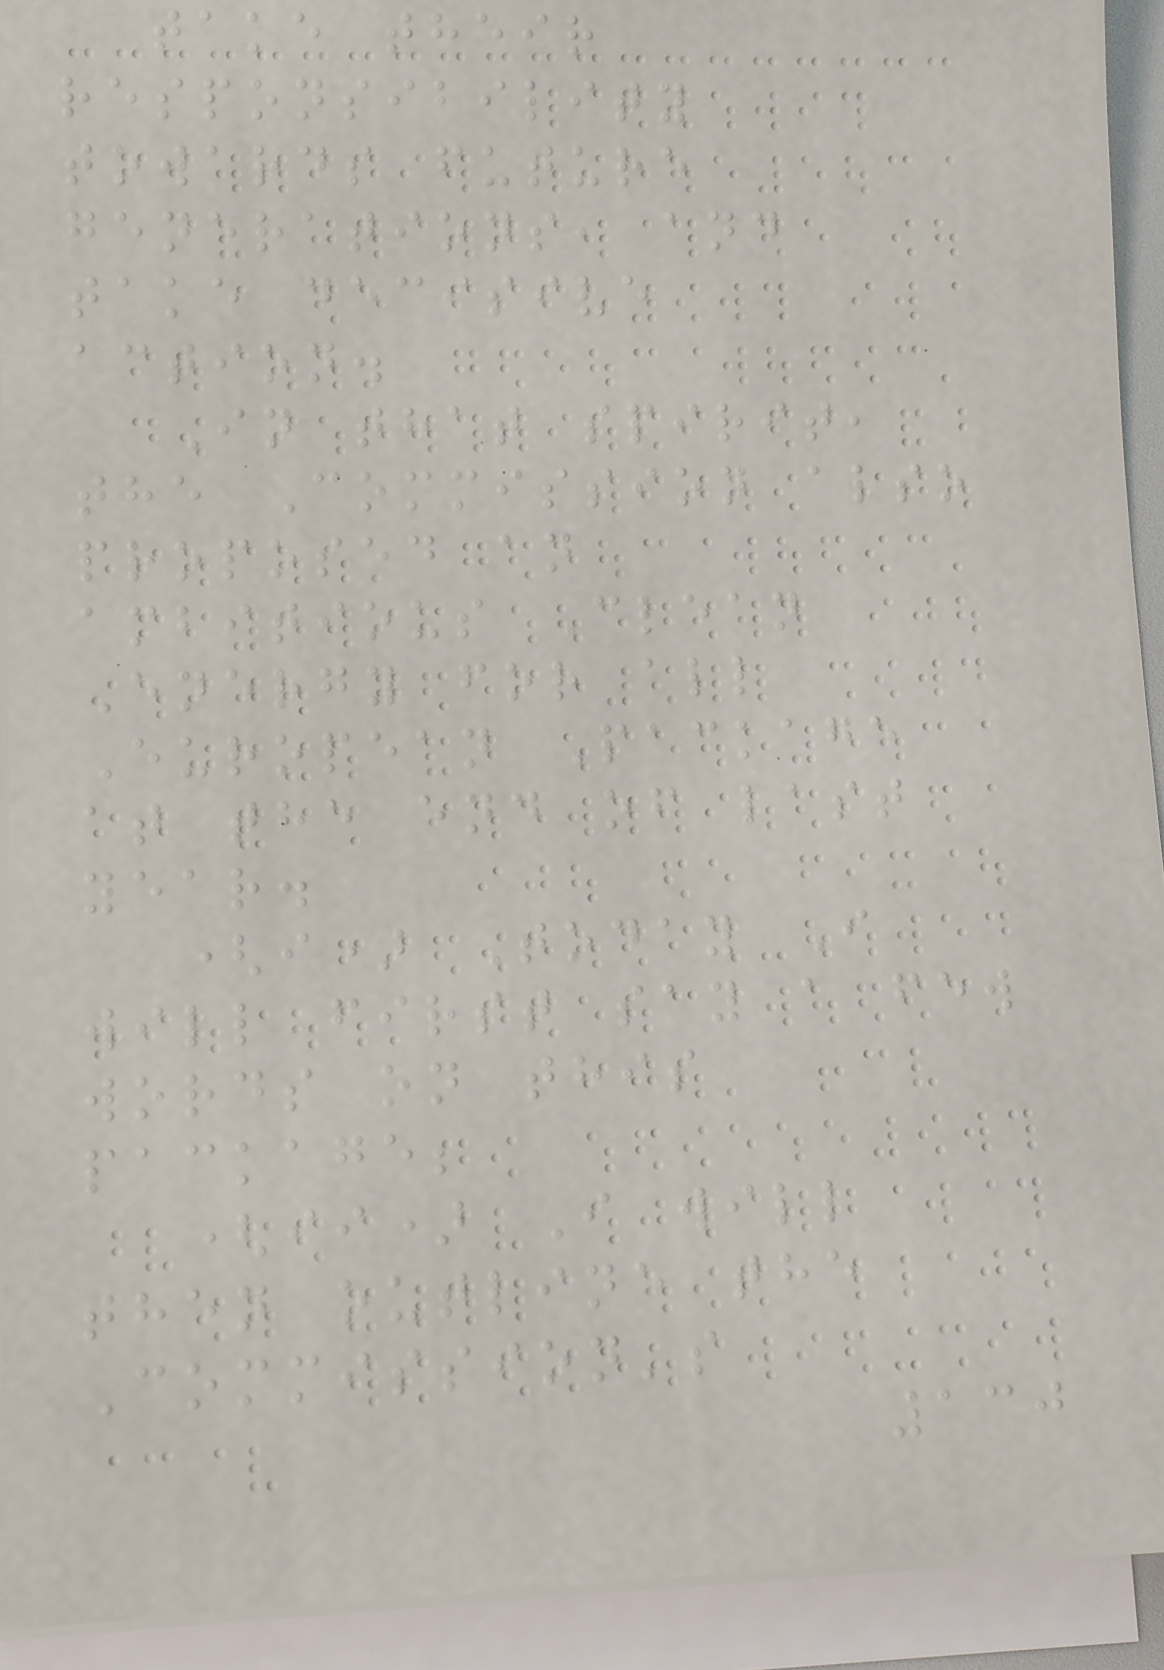take their
responsibility
towards future
generations, and
take decisive
action.
In that spirit,
the Commission also
proposed an
ambitious Clean
Energy for all
European Package
at the end of last
year.
(i) Today I
will first say a few
words on this
package;
(ii) I will
then outline the
Commission's
130
